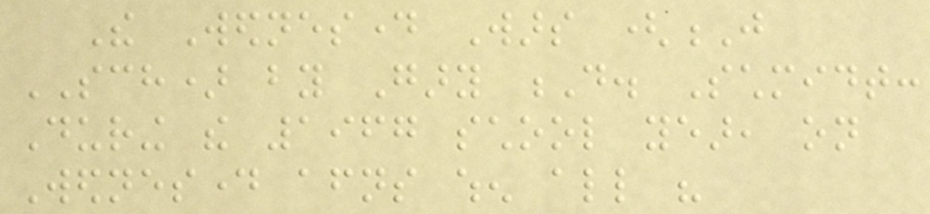The Wednesday Wars (J
SCH) by Gary D. Schmidt:
During the 1967 school year, on
Wednesday afternoons when all his
